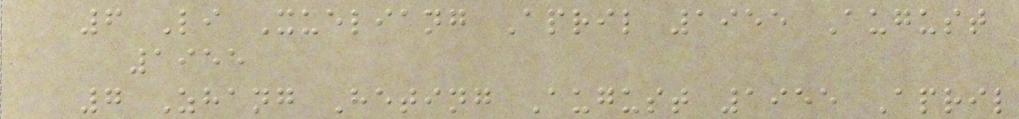6 Li Xueliang April 1955 August
1955
7 Zhang Heting August 1955 April
